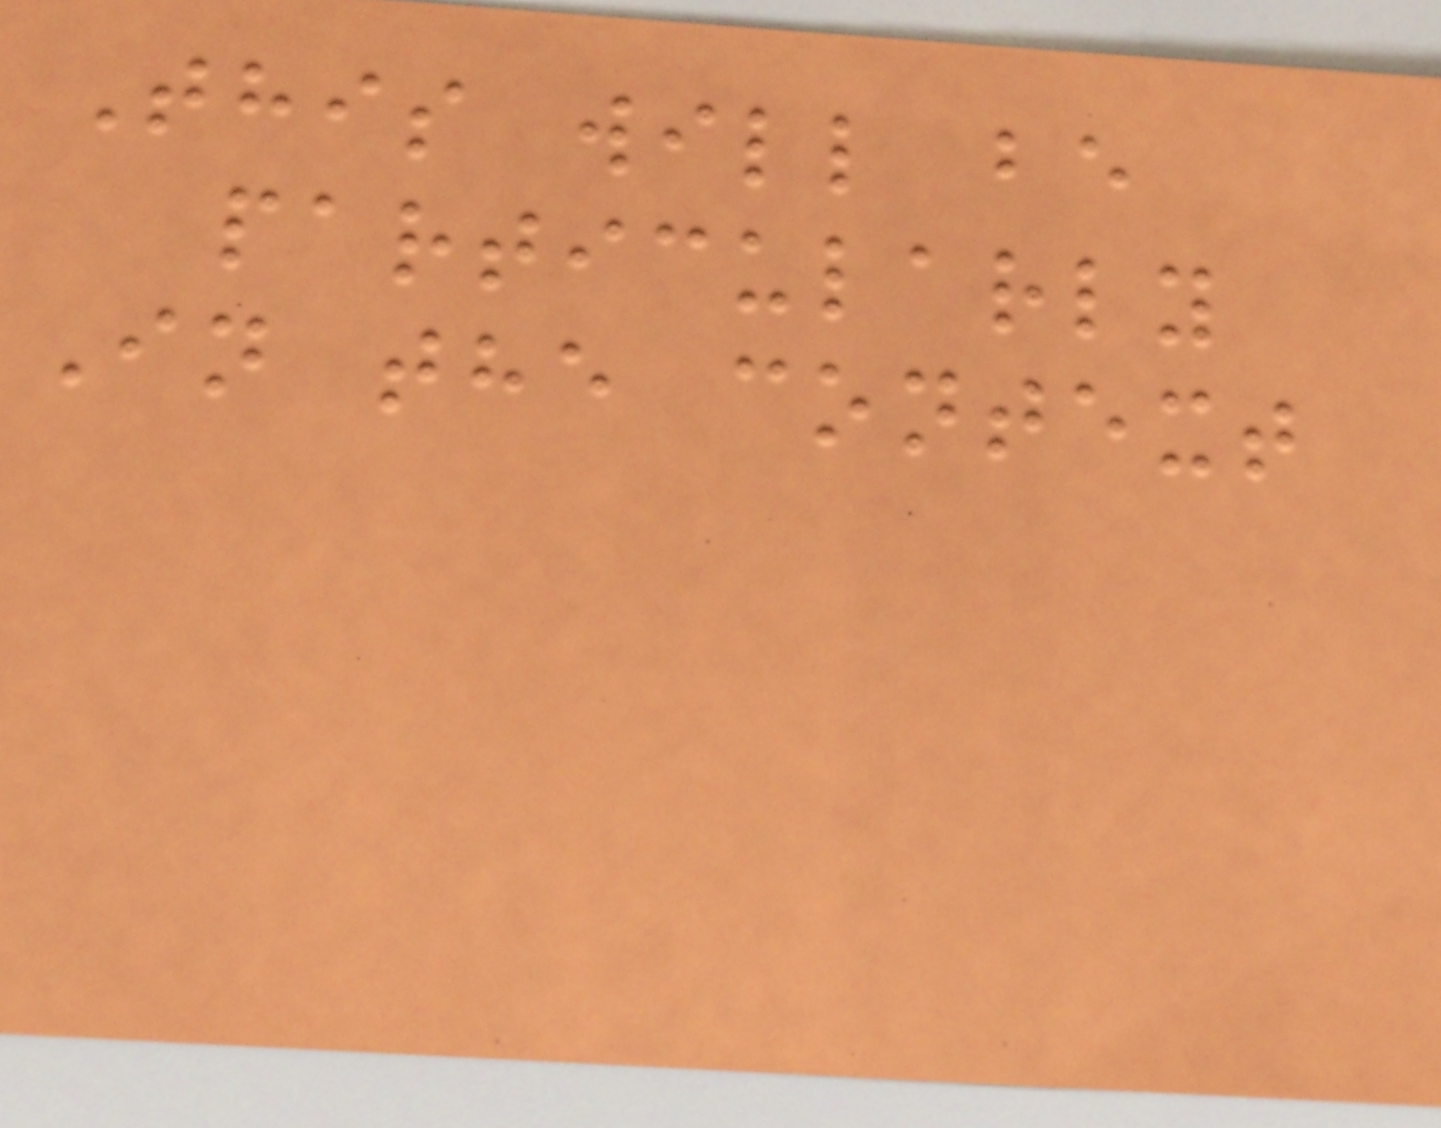This will be
particularly
In the context
